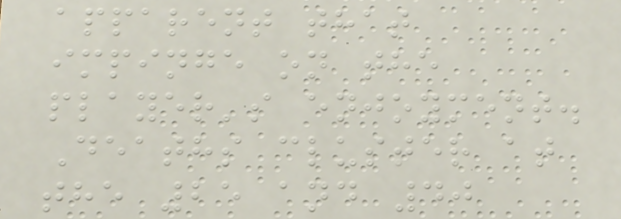apparent that
impinge on the
player's enjoyment.
Deaths cluster at
the 25 and 40
